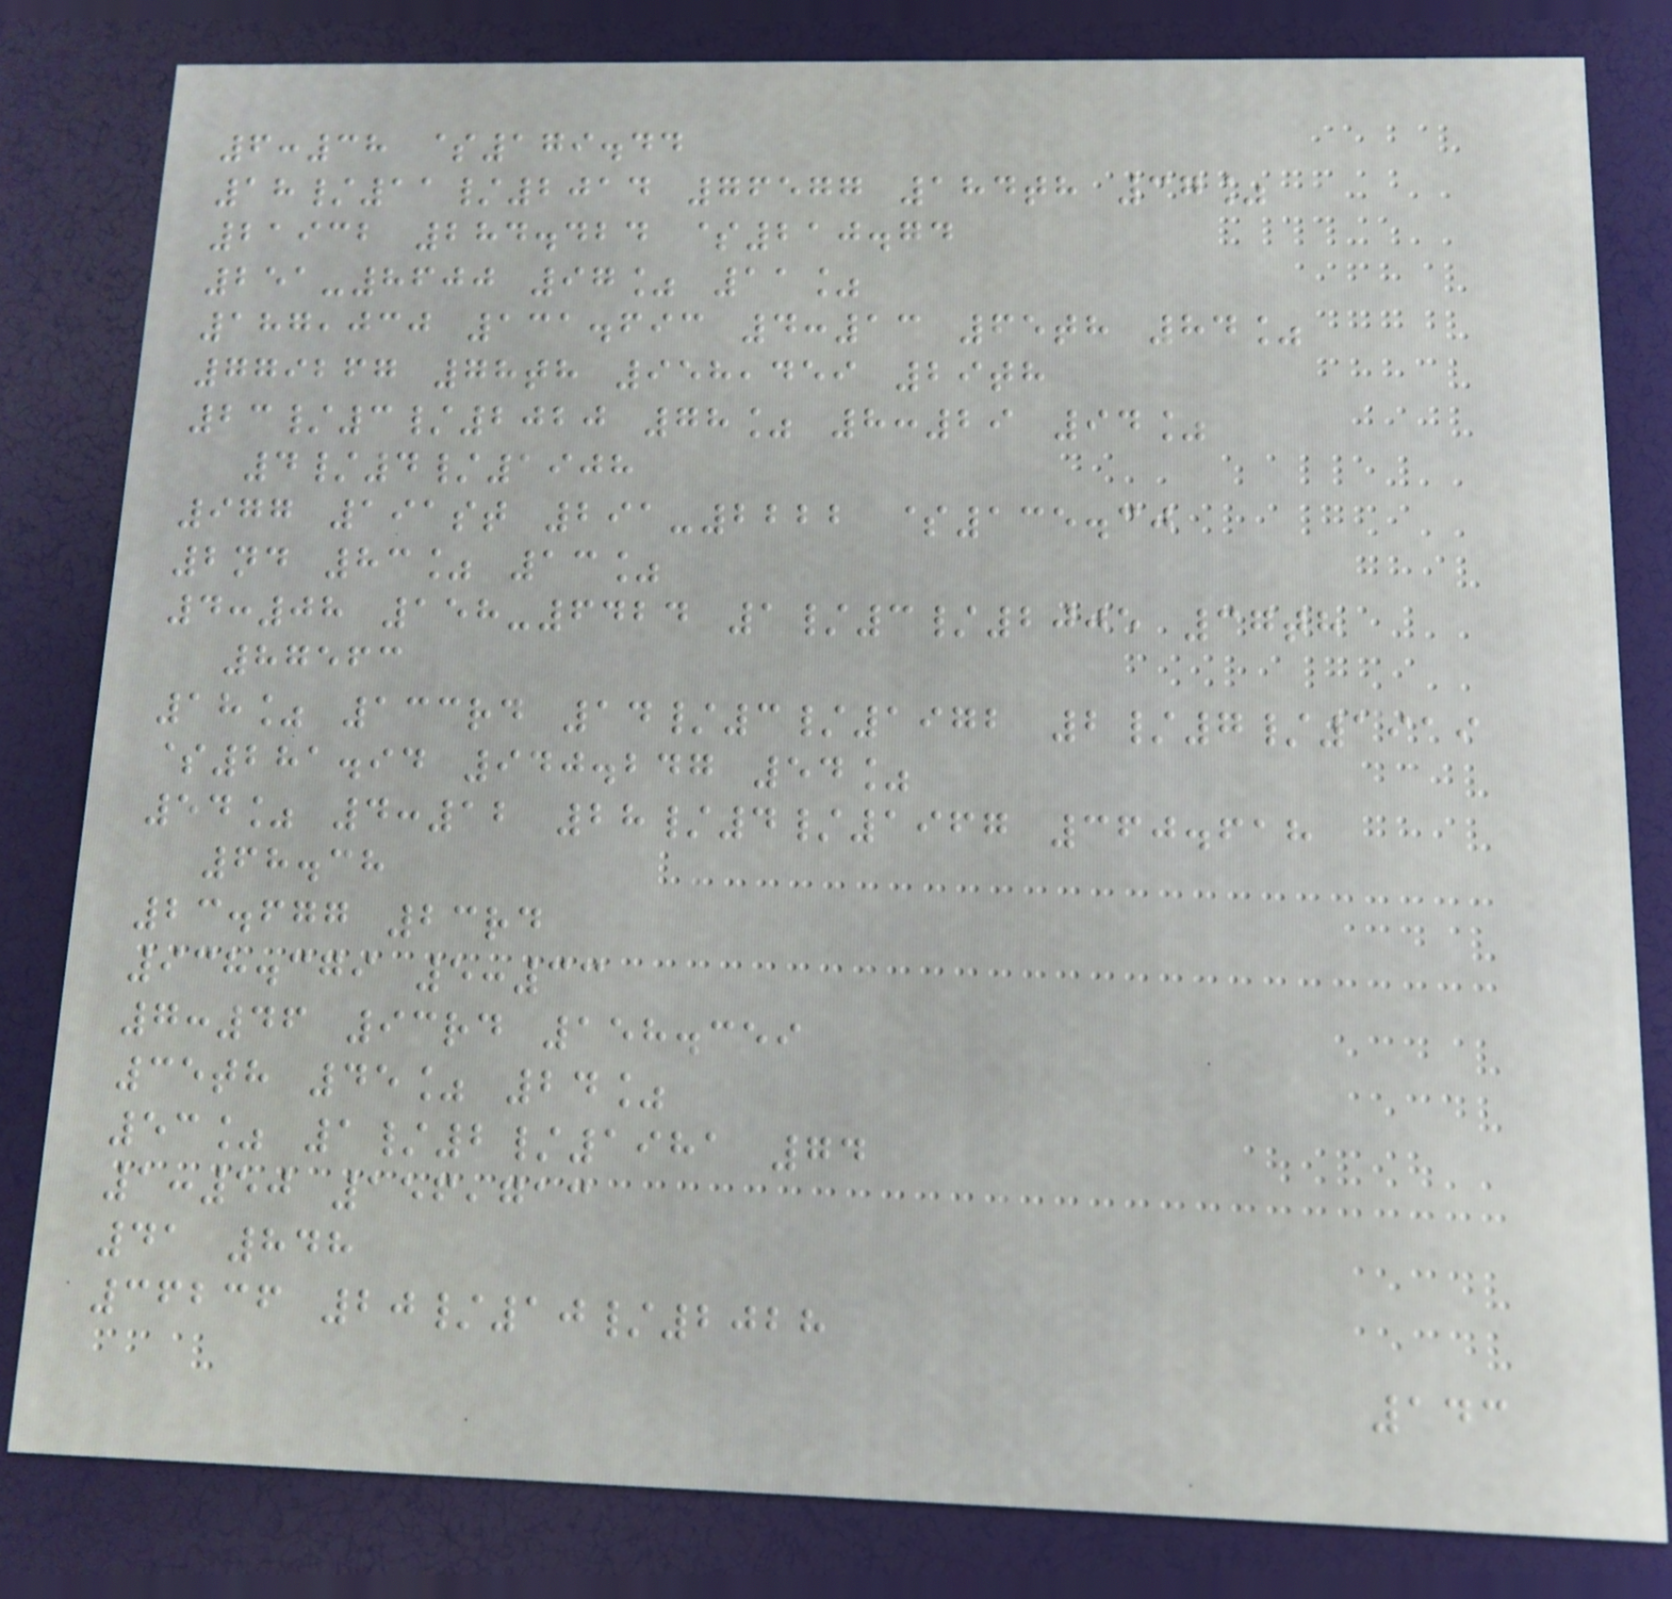6:38 $179.44
18/11/2014 76577 184th 37%
21932 284.424 $210.74
251-8600 97% 11%
187,030 131.693 4:13 65th 84%
779267 78th 958,459 29th
23/3/2020 78% 8:29 94%
4/4/1908
977 191st 291-2222 $135.30
2nd 83% 13%
4:08 158-6424 1/3/2005 37th
87563
18% 133rd 14/3/1972 2/7/1919
$281.94 940.247 54%
54% 4:12 28/4/1967 360.618
68.38
23.677 23rd
938.379 5:33
7:46 93rd 158.359
35th 45% 24%
53% 1/2/1981 74
1:50 156,713
41 848
36236 20/10/2028
143
